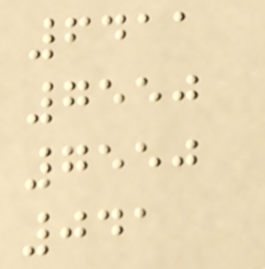6411
7550
7550
041
